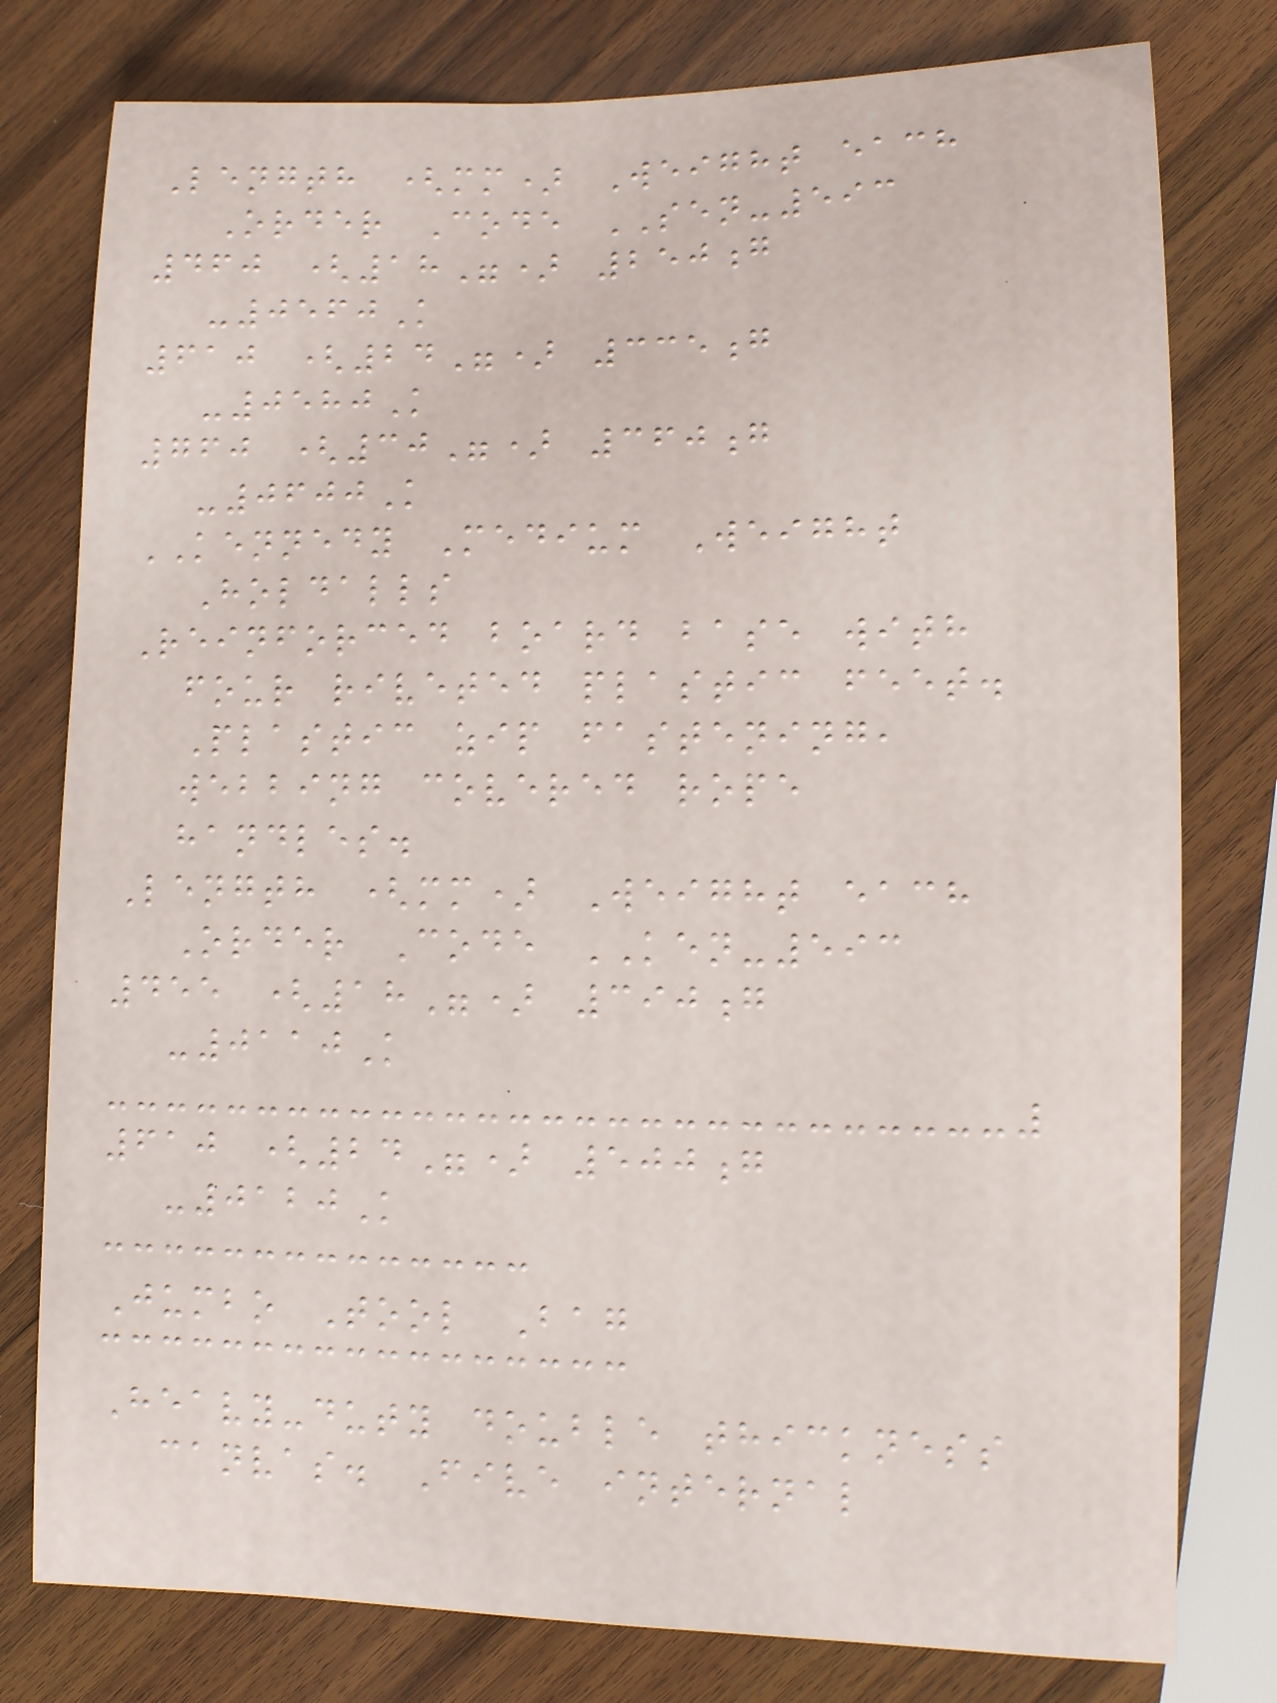Length (mm) Weight each
Order Code SEN-593
460 (18") 250g
-0560K
610 (24") 335g
-0580K
760 (30") 360g
-0600K
KENNEDY Medium Weight
Holdalls
Reinforced board base with
four riveted plastic feet.
Plastic zip fastening,
webbing covered rope
handles.
Length (mm) Weight each
Order Code KEN-593
455 (18") 390g
-0110K
610 (24") 500g
-0120K
Jumbo Tool Bag
Heavy-duty double thickness
canvas. Five internal
